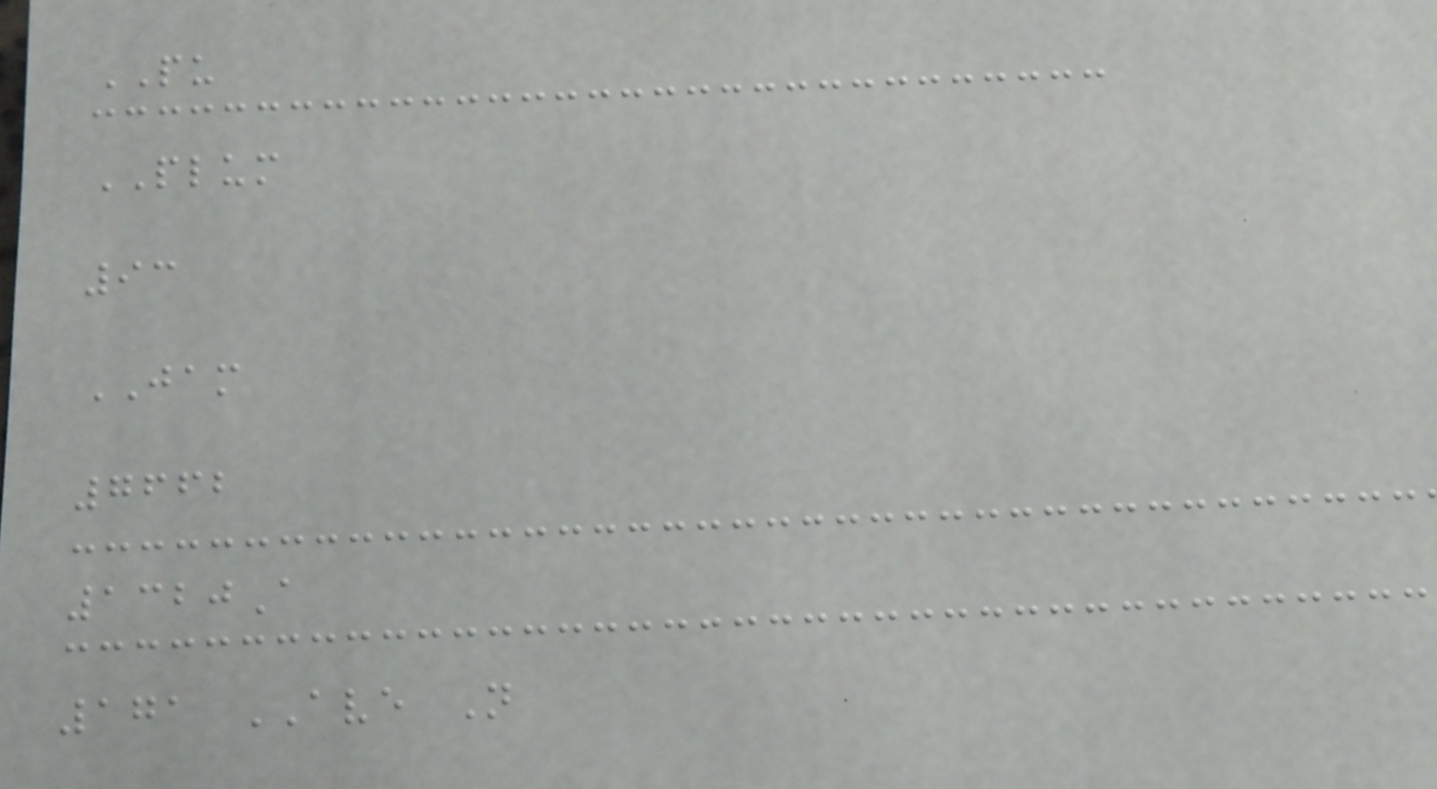PU
PLUM
93
JAM
7662
1320A
171 AVE N
